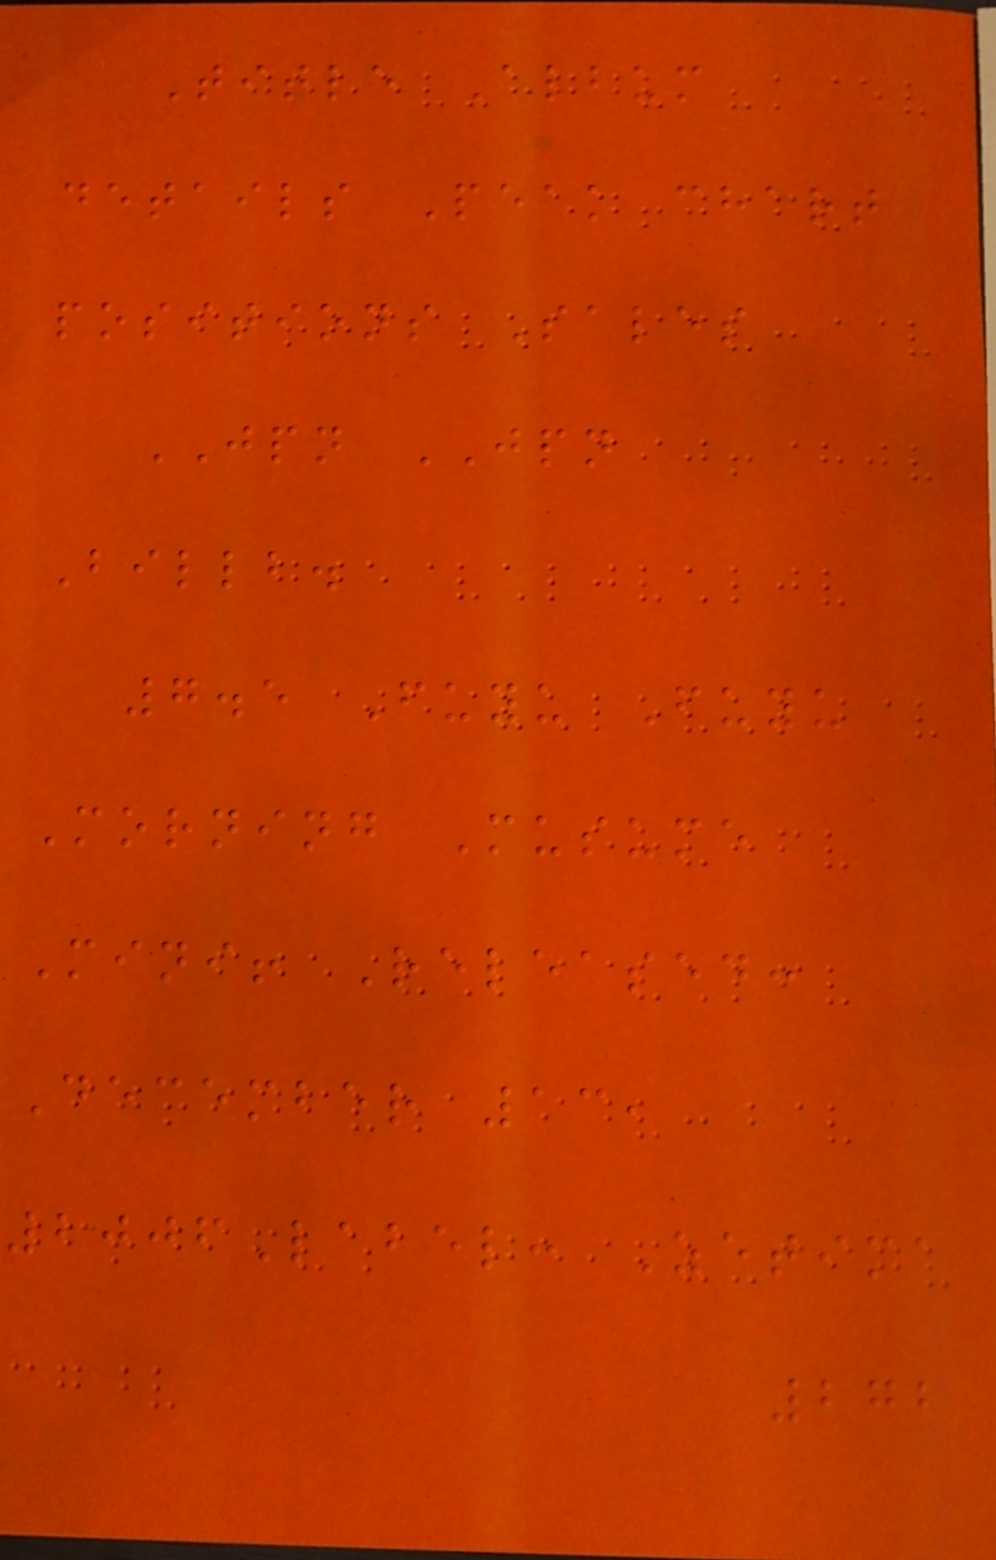Title Album
details Peak chart
positions Sales
JPN JPN
Billb.
7.5 Fuyu Fuyu
Morning Musume
Mini! Released:
December 13,
2006Label: Zetima
272
